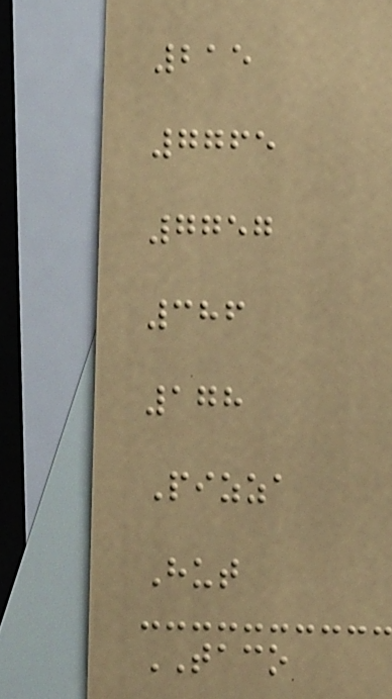215
7765
7757
386
178
Pizza
Hut
TACO
